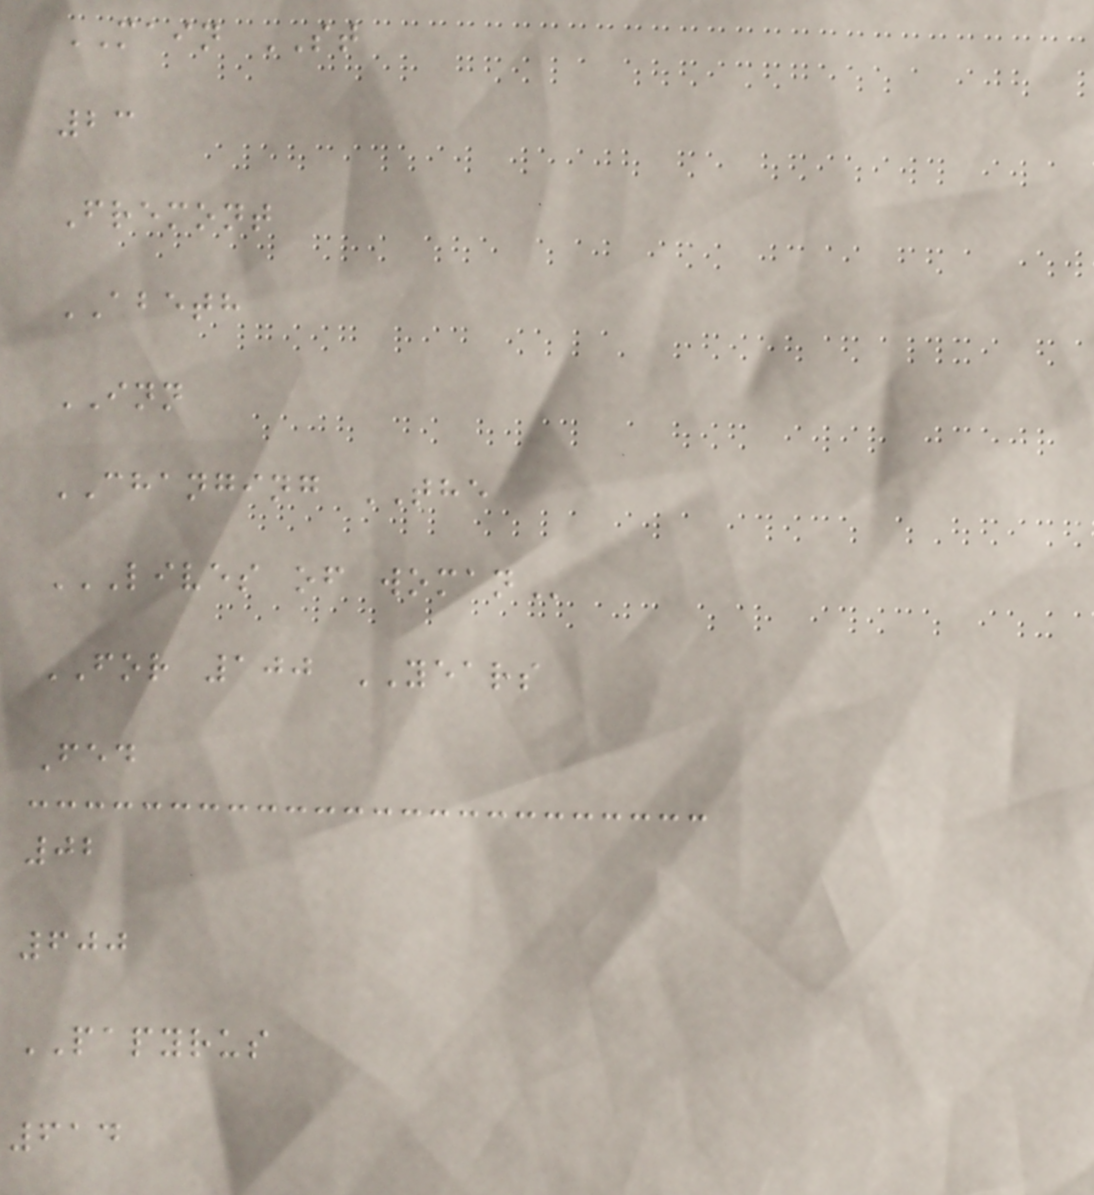MAIN ST
23
Fremont
ABETH
INN
CHANGING THE
LIVES OF WOMAN
FOR 100 YEARS
Fed
02
600
PAPYRUS
614
